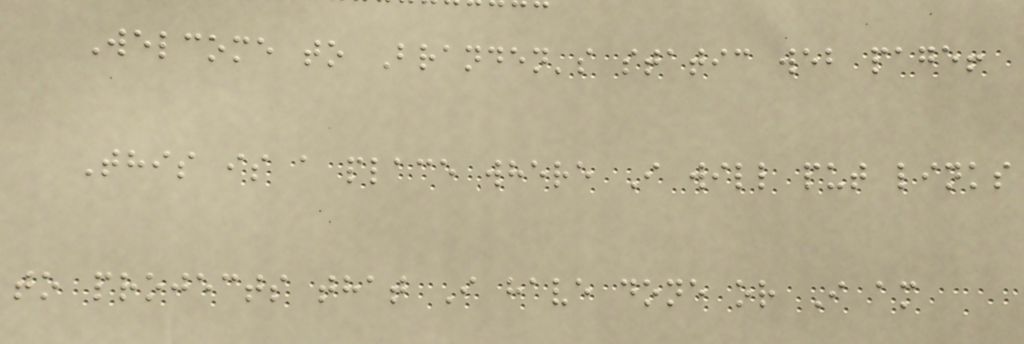Welcome to Branden's static web page!
This is a place where I will put links
to projects that I have done or I am
